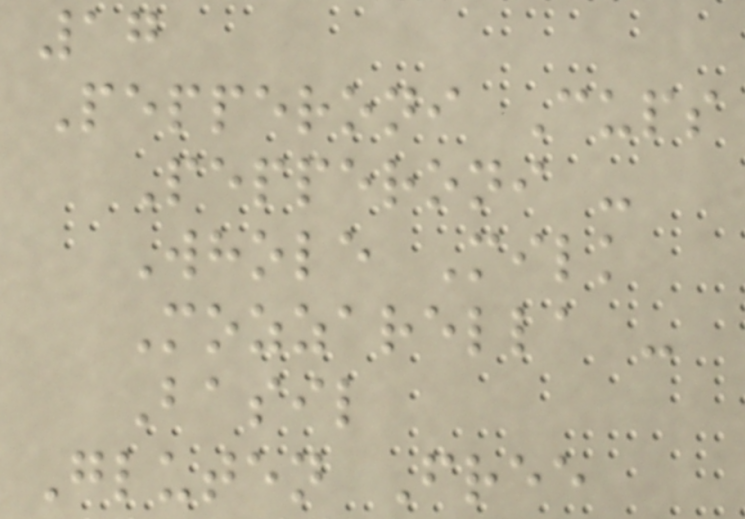17
Pepperoni Cups
Pepperoni -
Whole Milk
Mozzarella -
Basil
Gluten Free
